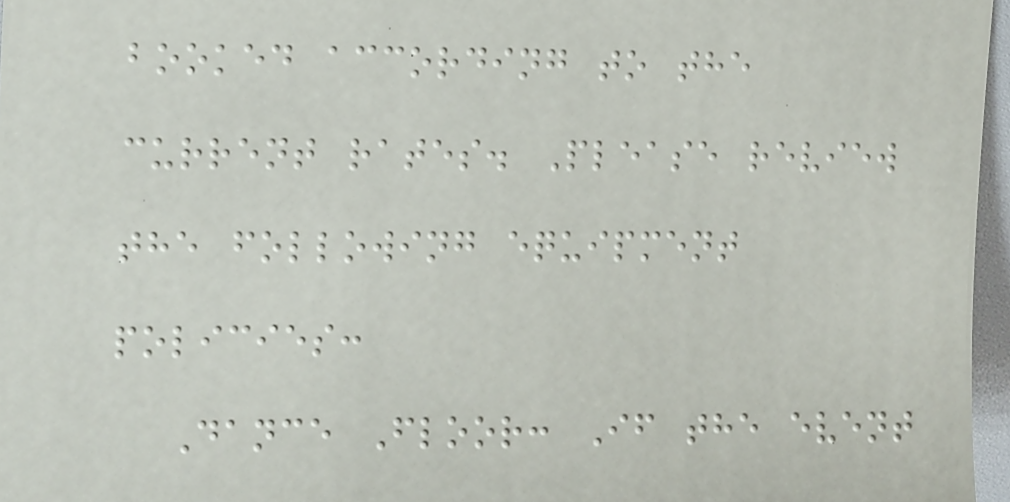booked according to the
current rates. Please review
the following equipment
policies:
Dance Floor: If the event
